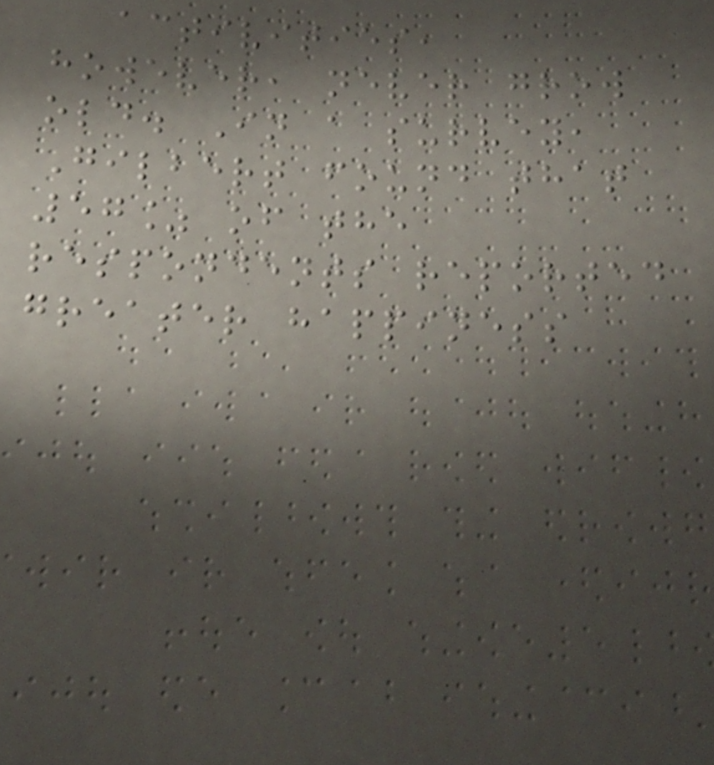activities,
however, never grow
old. In a survey,
Gilbert found that
57% of the
respondents reported
greater happiness
